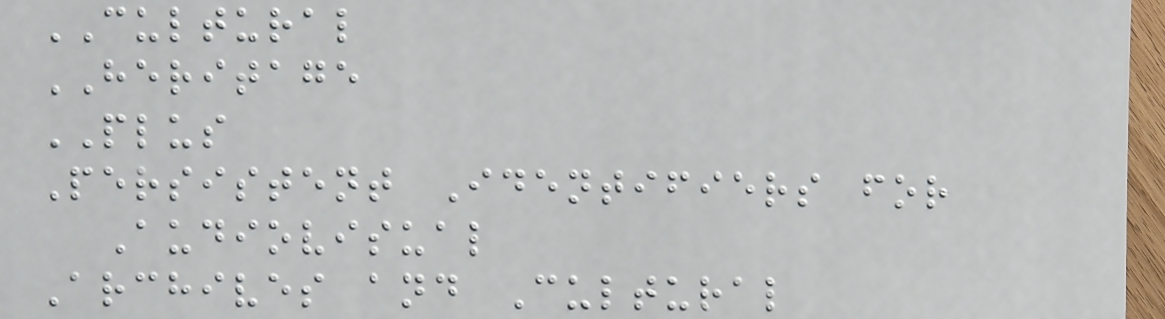CULTURAL
HERITAGE
PLUS
Persistent Identifiers for
Audiovisual
Archives and Cultural
